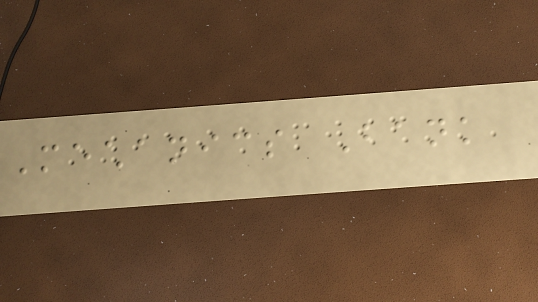Mechanics Bank
